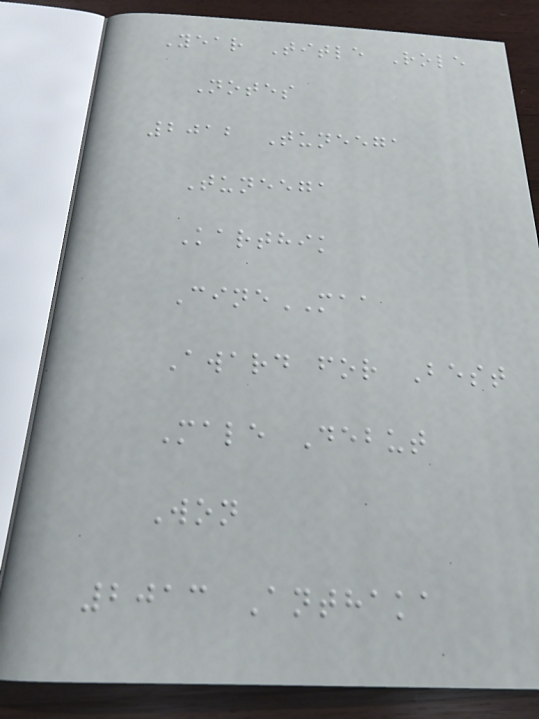Year Title Role
Notes
2012 Tuneega
Tuneega
Karthik
CineMAA
Award for Best
Male Debut
Won
2013 Anthaka
